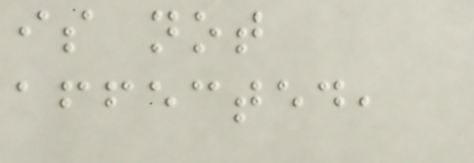is not
affected,
